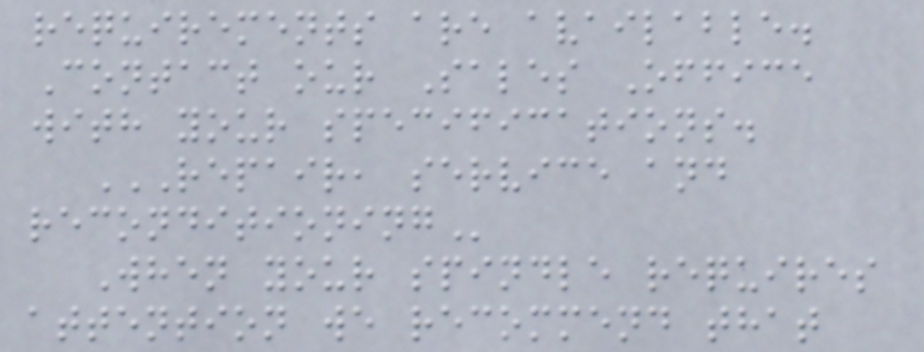requirements are available.
Contact our Sales Office
with your specifications.
REPAIR, SERVICE AND
RECONDITIONING
When your spindle requires
attention we recommend that
